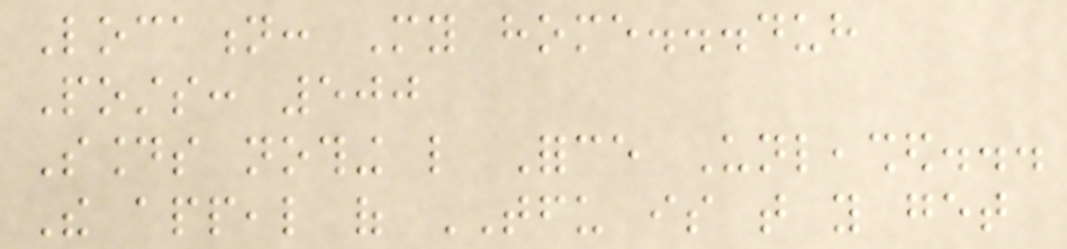Location: My home...duh
Posts: 500
Sounds nothing like Force Unleashed...
The appeal of TFU is that you get
